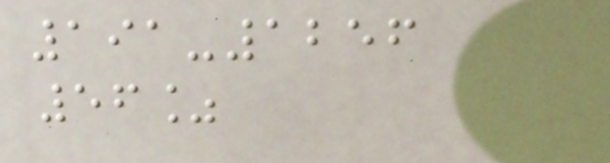191-1256
56%
